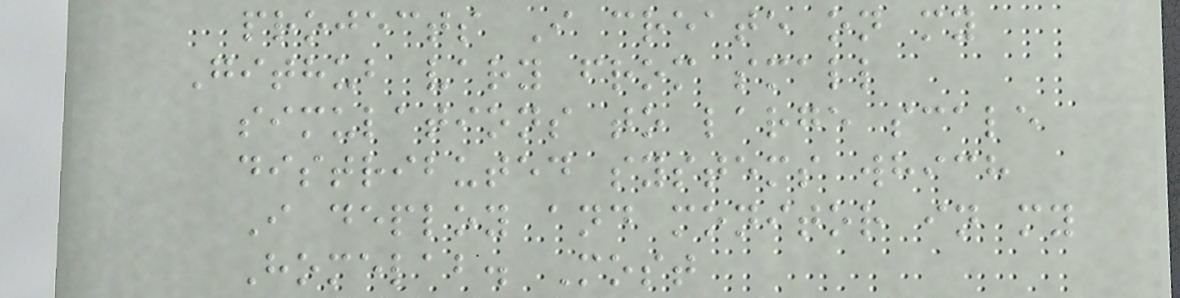projects I create on my
Github vary from small
simulations to large scale
distributed systems which
I deploy and monitor in my
Homelab. Most
